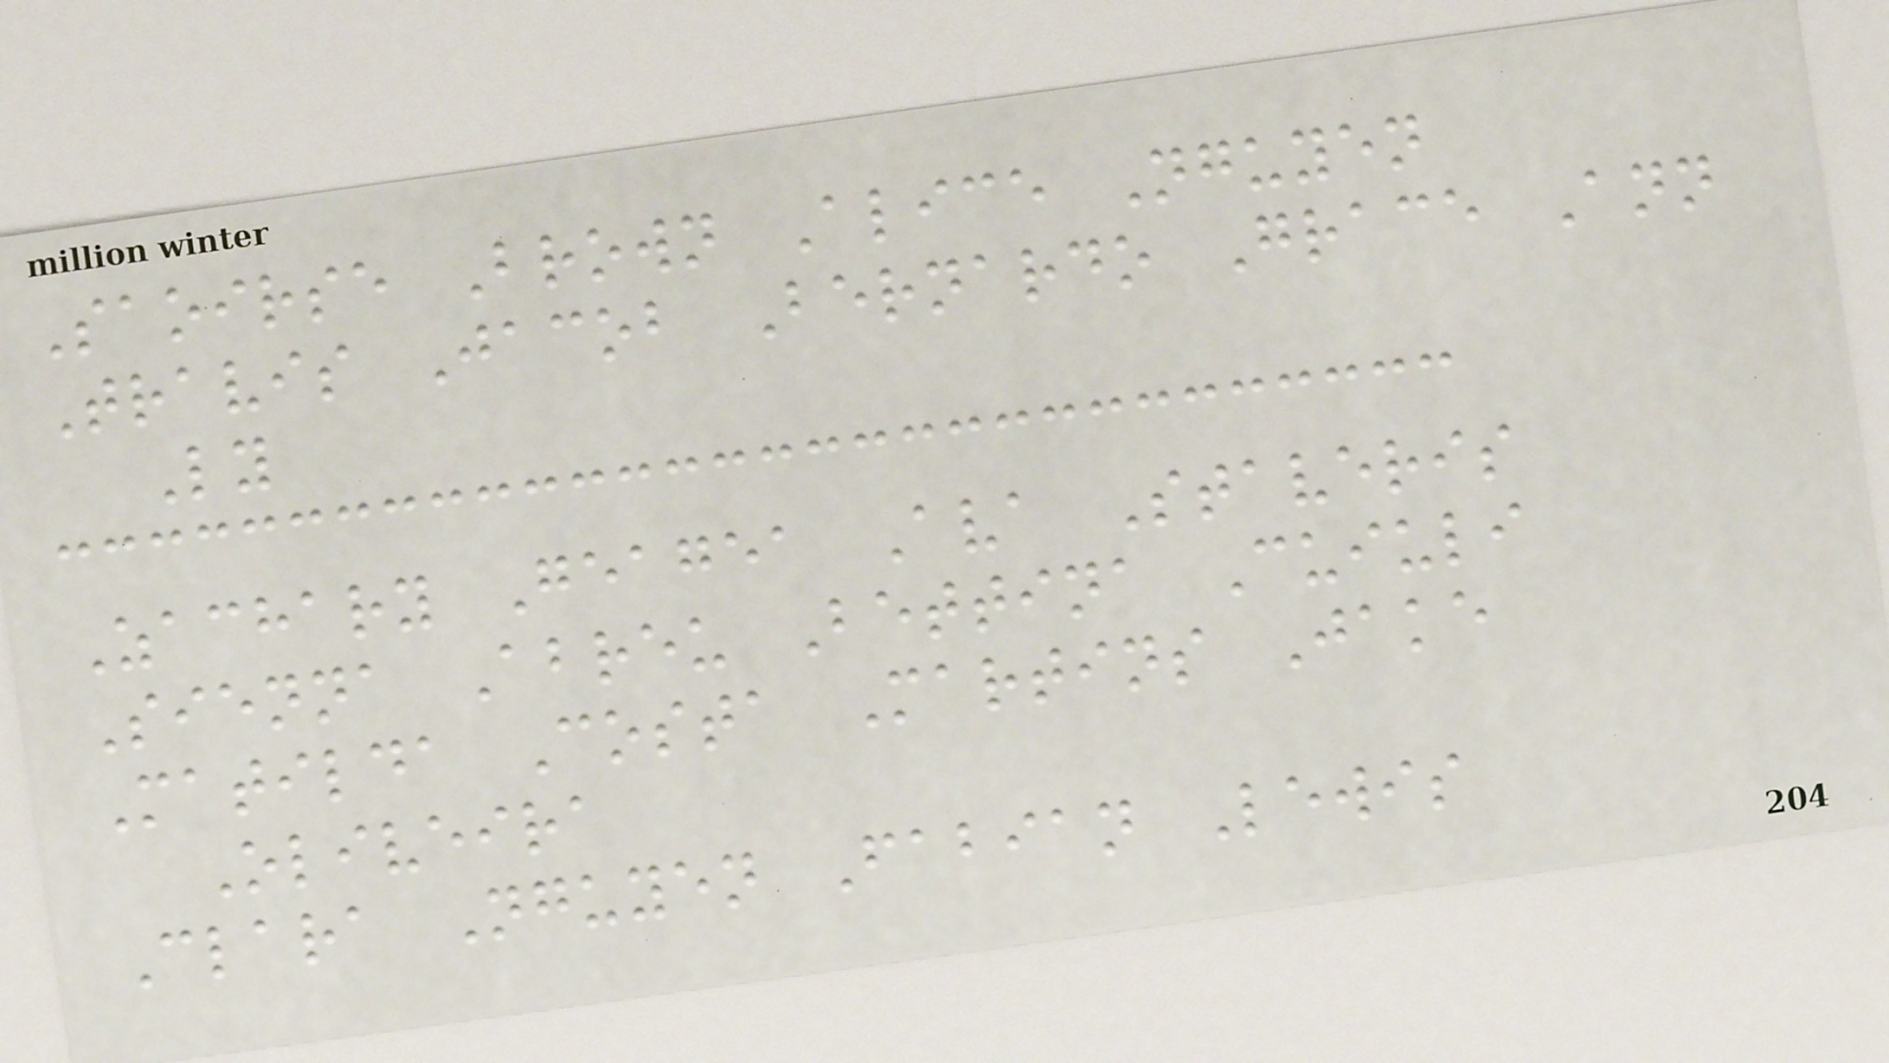Saoirse Brown Alice Nguyen
Travis Jacob Bernardo Grace Ann
Ly
Zachary Geagea Ava Staveris
Sienna Abreu Bettina Cuiuli
Matilda Costa Martins Jake
Oliveira
Clara Nguyen Fabian Lewis
